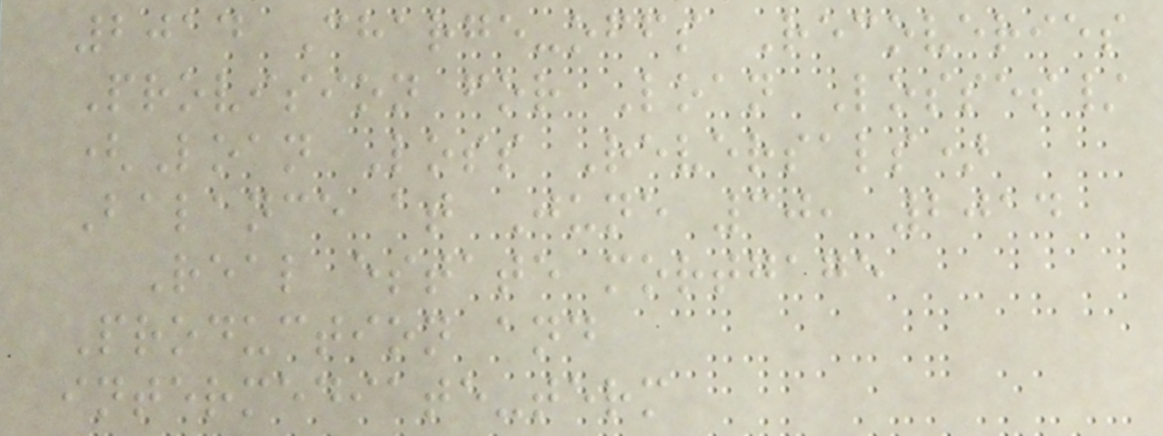2014 Charge-offs Recoveries
Provision for Loan Losses/
(Loan Loss Reversals)
Balance at June 30, 2014
Real estate mortgage
Production and
intermediate-term
